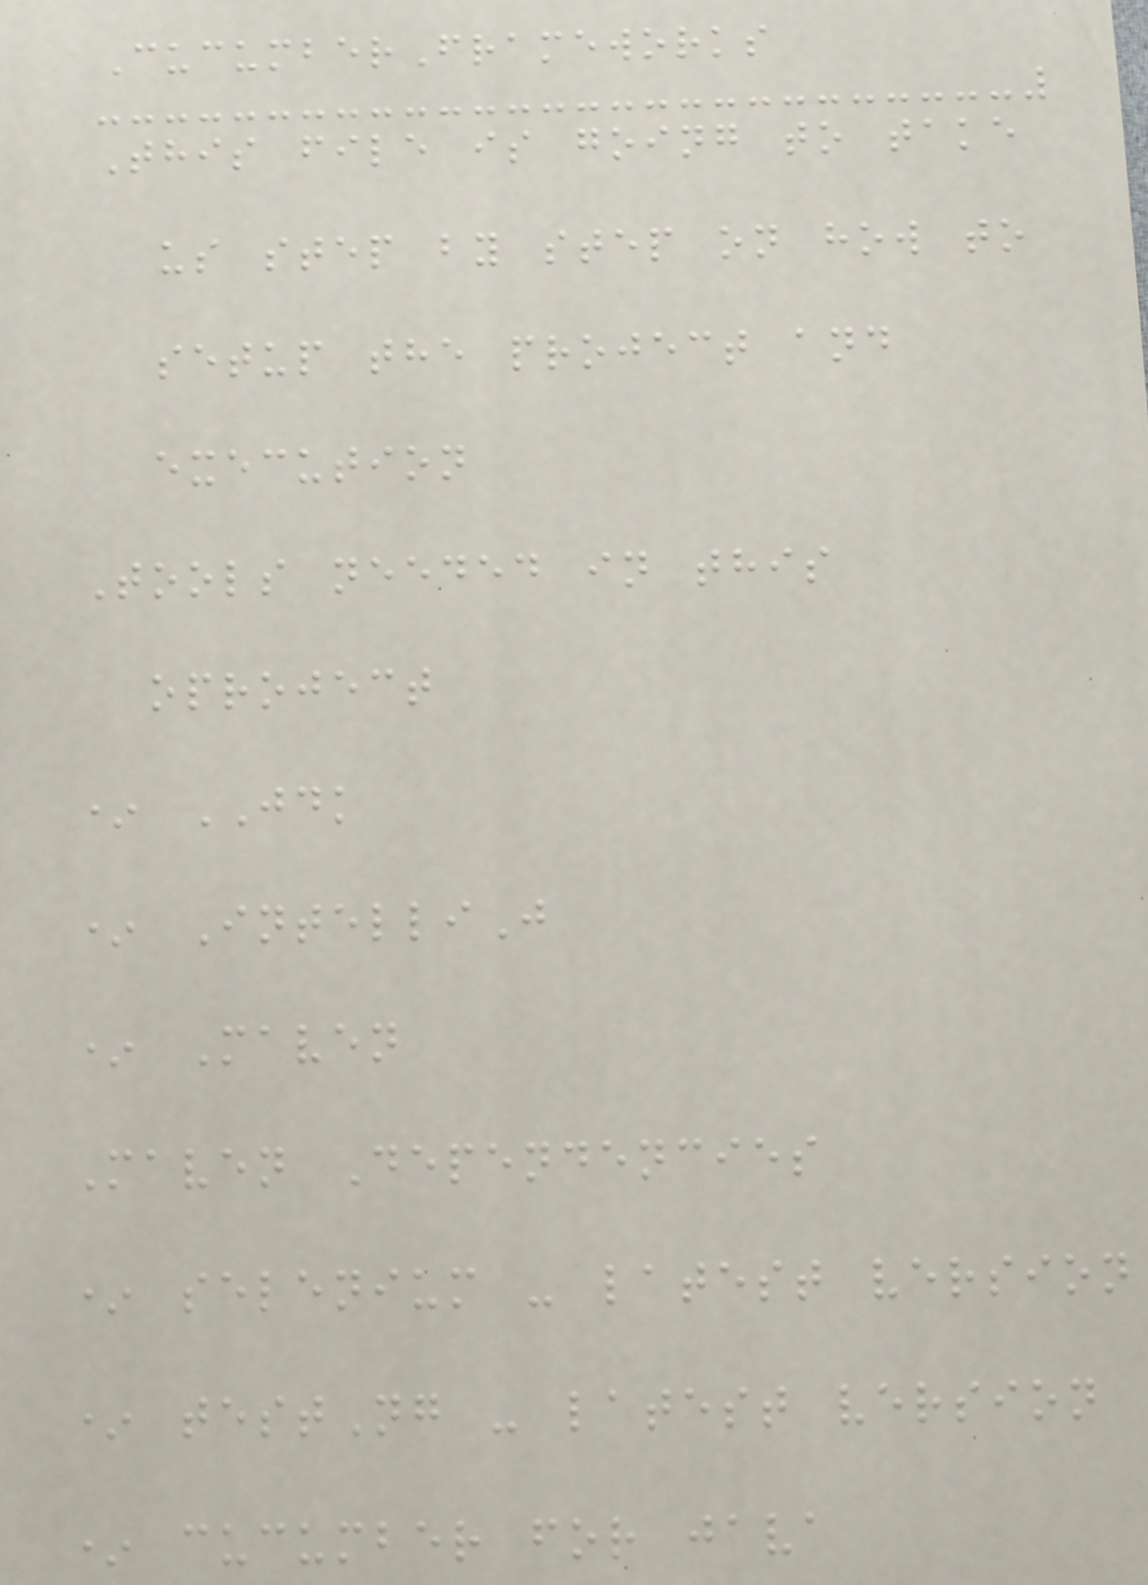CucumberFrameworks
This file is going to take
us step by step on how to
setup the project and
execution
Tools needed in this
oproject
* JDK
* IntelliJ
* Maven
Maven Dependencies
* selenium - latest version
* testNg - latest version
* cucumber for java
